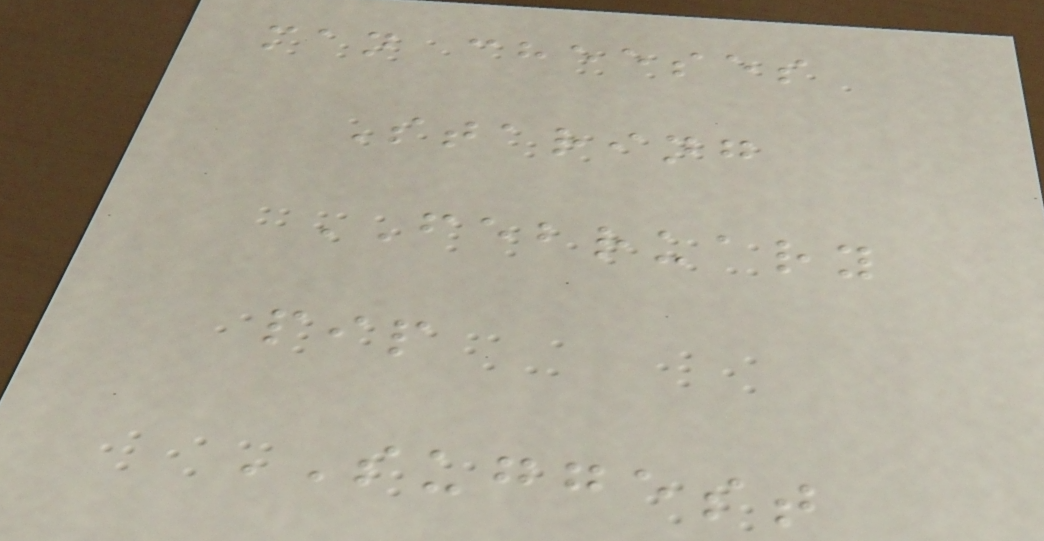man cheeses
Staring
FEBRUARY
pip
SUGGEST
